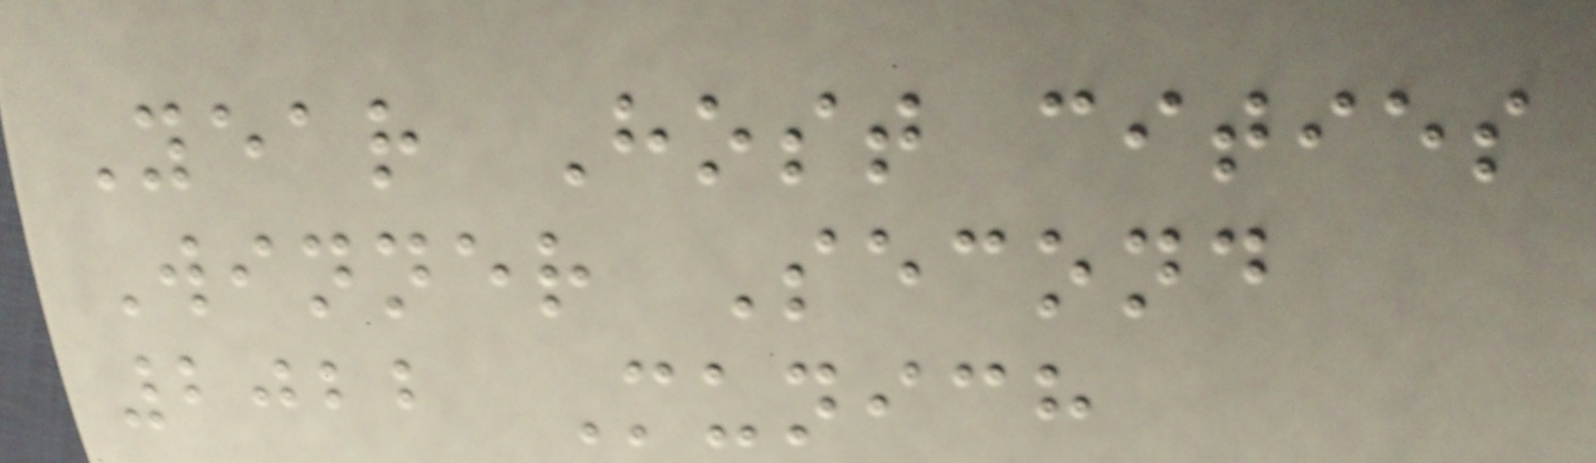Year Host cities
Winner Second
2022 Munich
